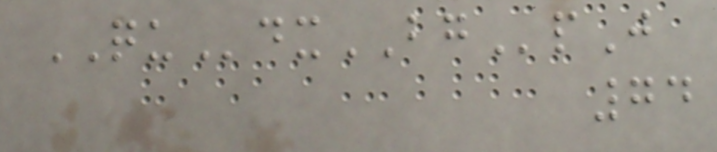QUdxBGpJ
74
